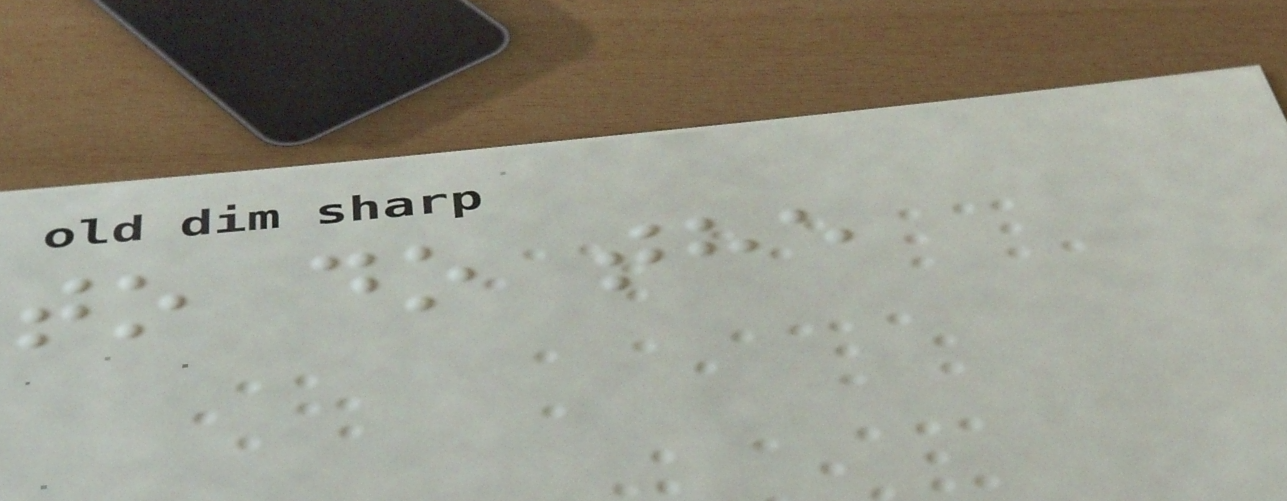to do the
